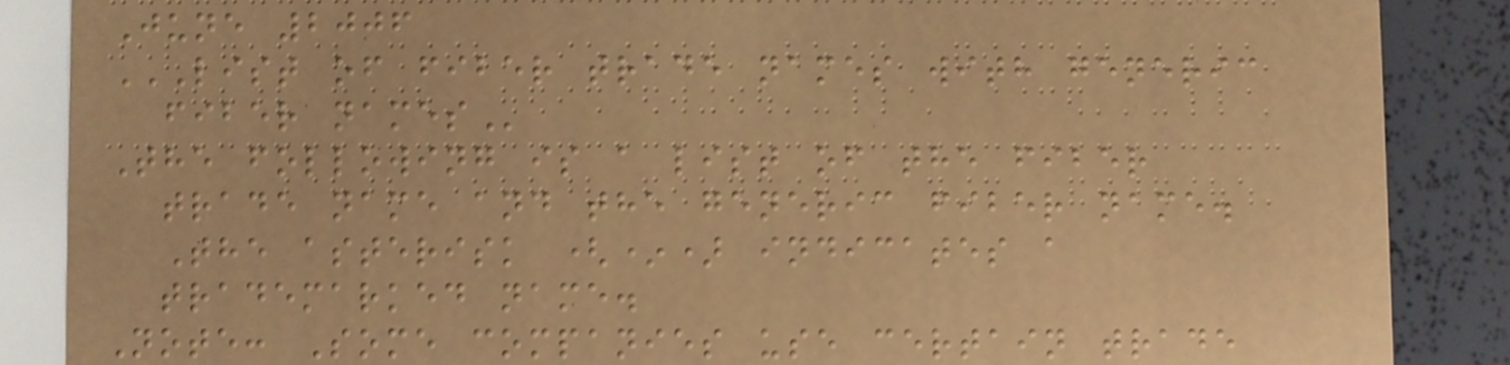June 2006
LIST OF FIBER TRADE NAMES WITH GENERIC
FIBER NAMES
The following is a list of the fiber
trade name and the generic fiber name.
The asterisk (*) indicates a
trademarked name.
Note: Some companies use certain trade
